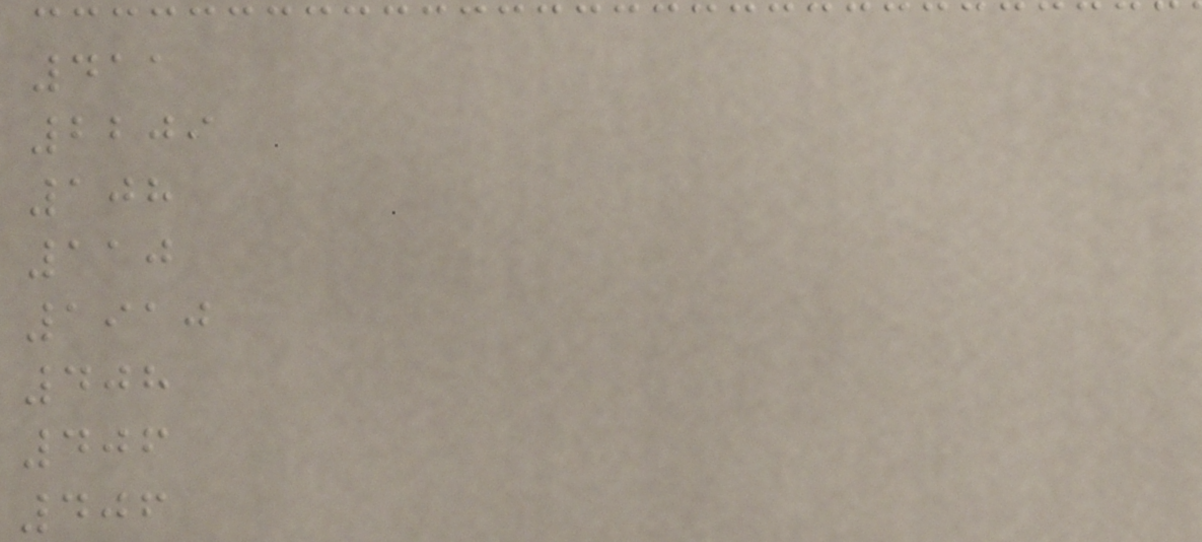411
2209
108
110
1910
408
406
406
